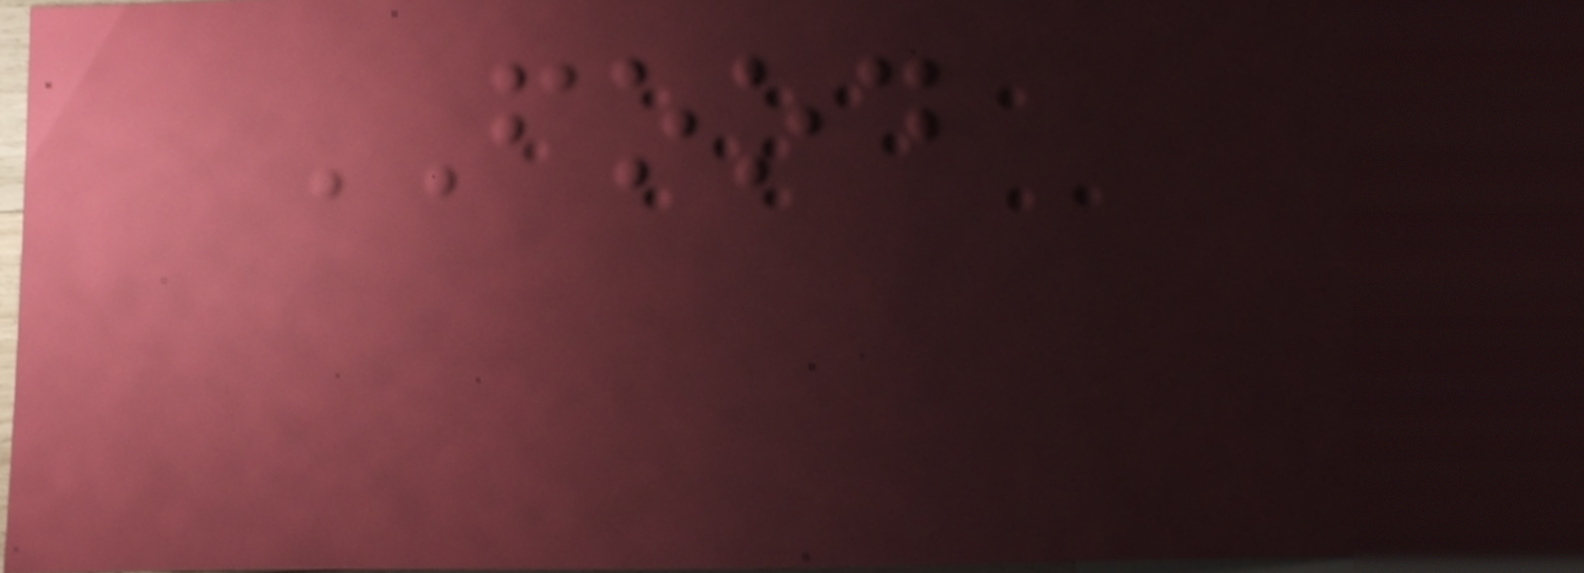FOOD
